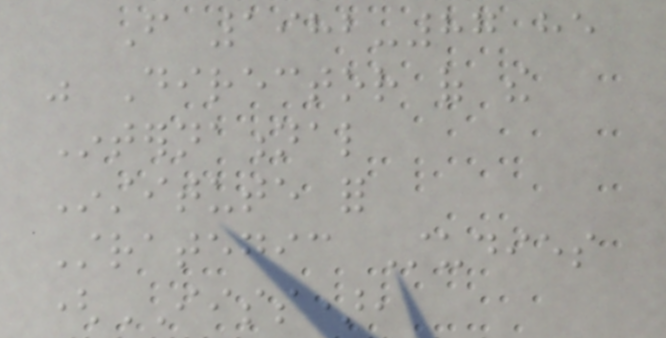From 1982-87 he
was Director of the
International
Institute for
Strategic Studies
(IISS),
